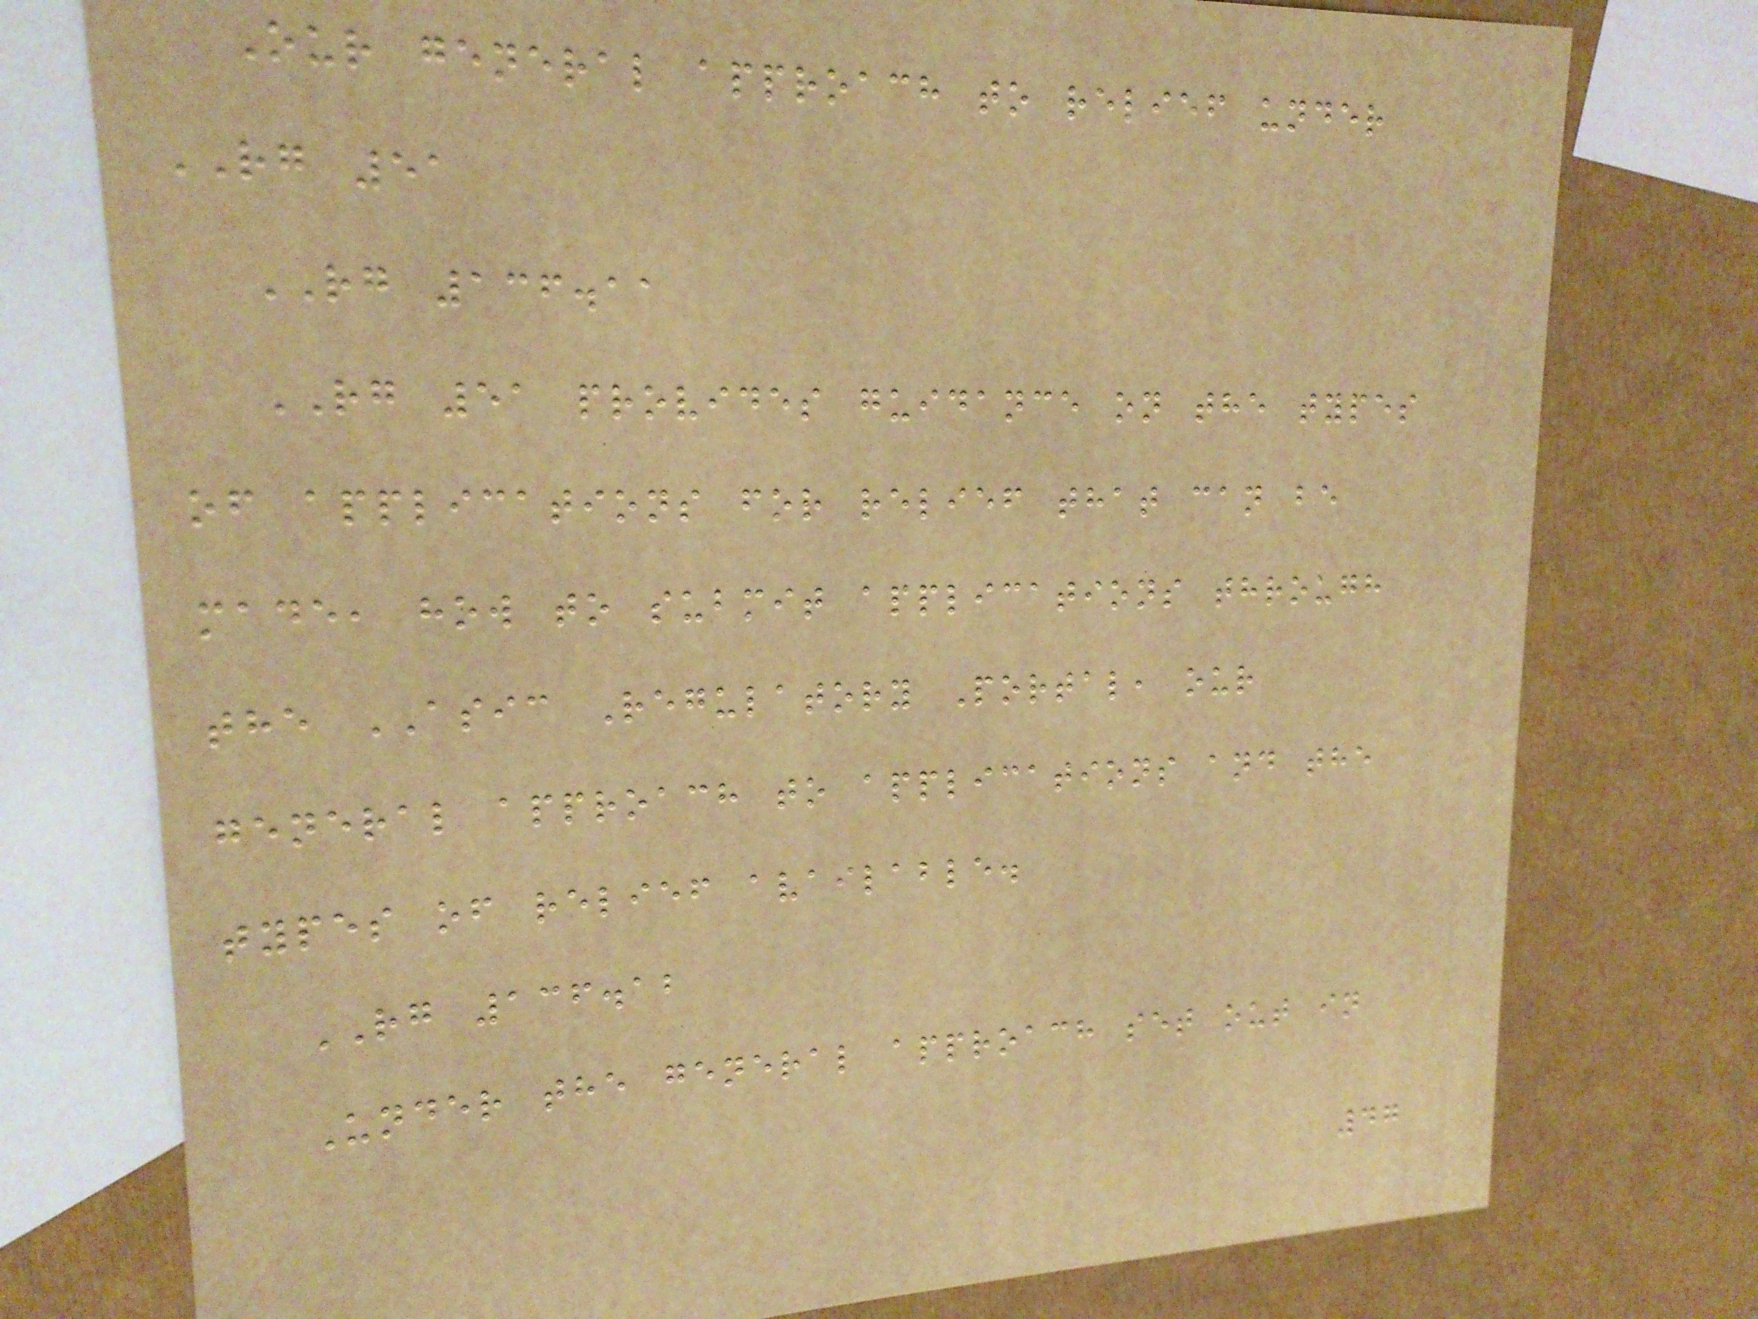Our general approach to relief under
RG 51
RG 136.11
RG 51 provides guidance on the types
of applications for relief that can be
made, how to submit applications through
the ASIC Regulatory Portal, our
general approach to applications and the
types of relief available.
RG 136.12
Under the general approach set out in
47
